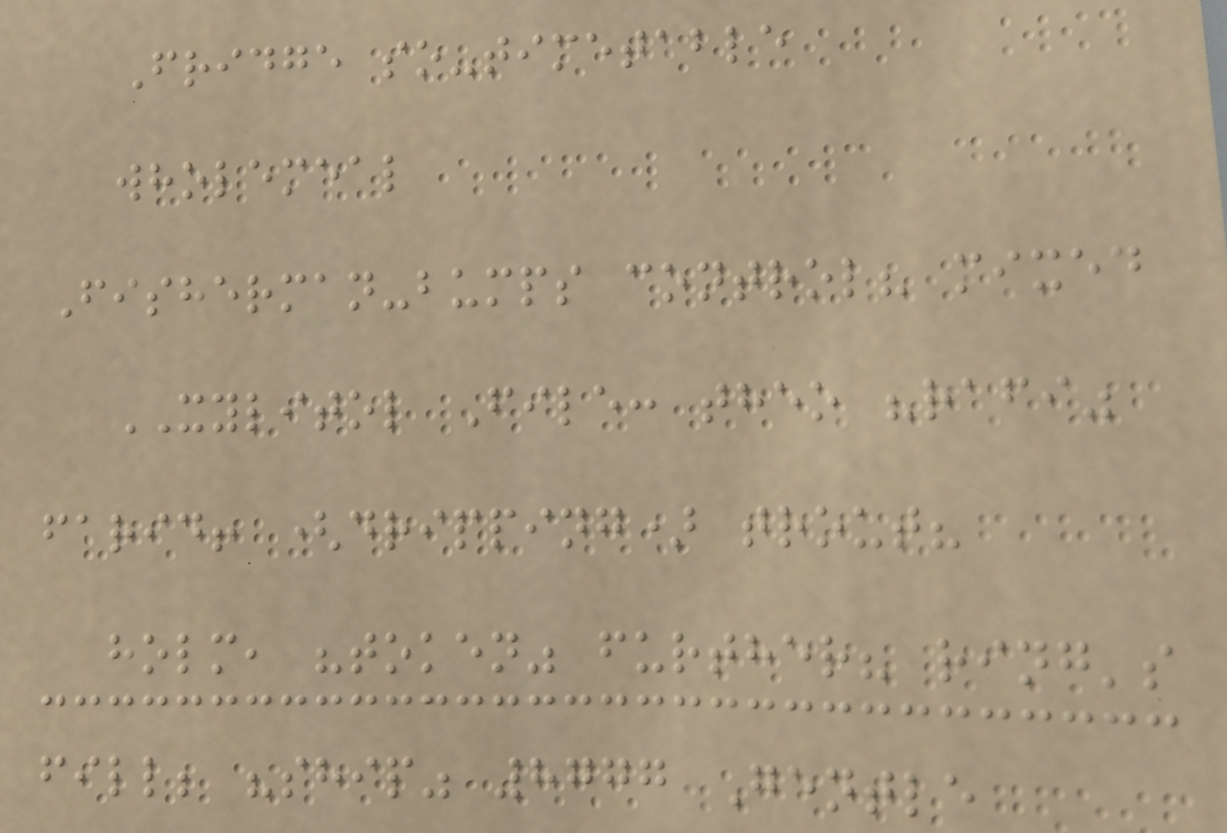Fridge so-timetable
wholemeal
Fisherman-bumps control? mixed
XYLITOL File: theo "rafi"
farid! (dripping) trout?
holm, "token" further? ring's
fill; "ship" 8777 Gentle
